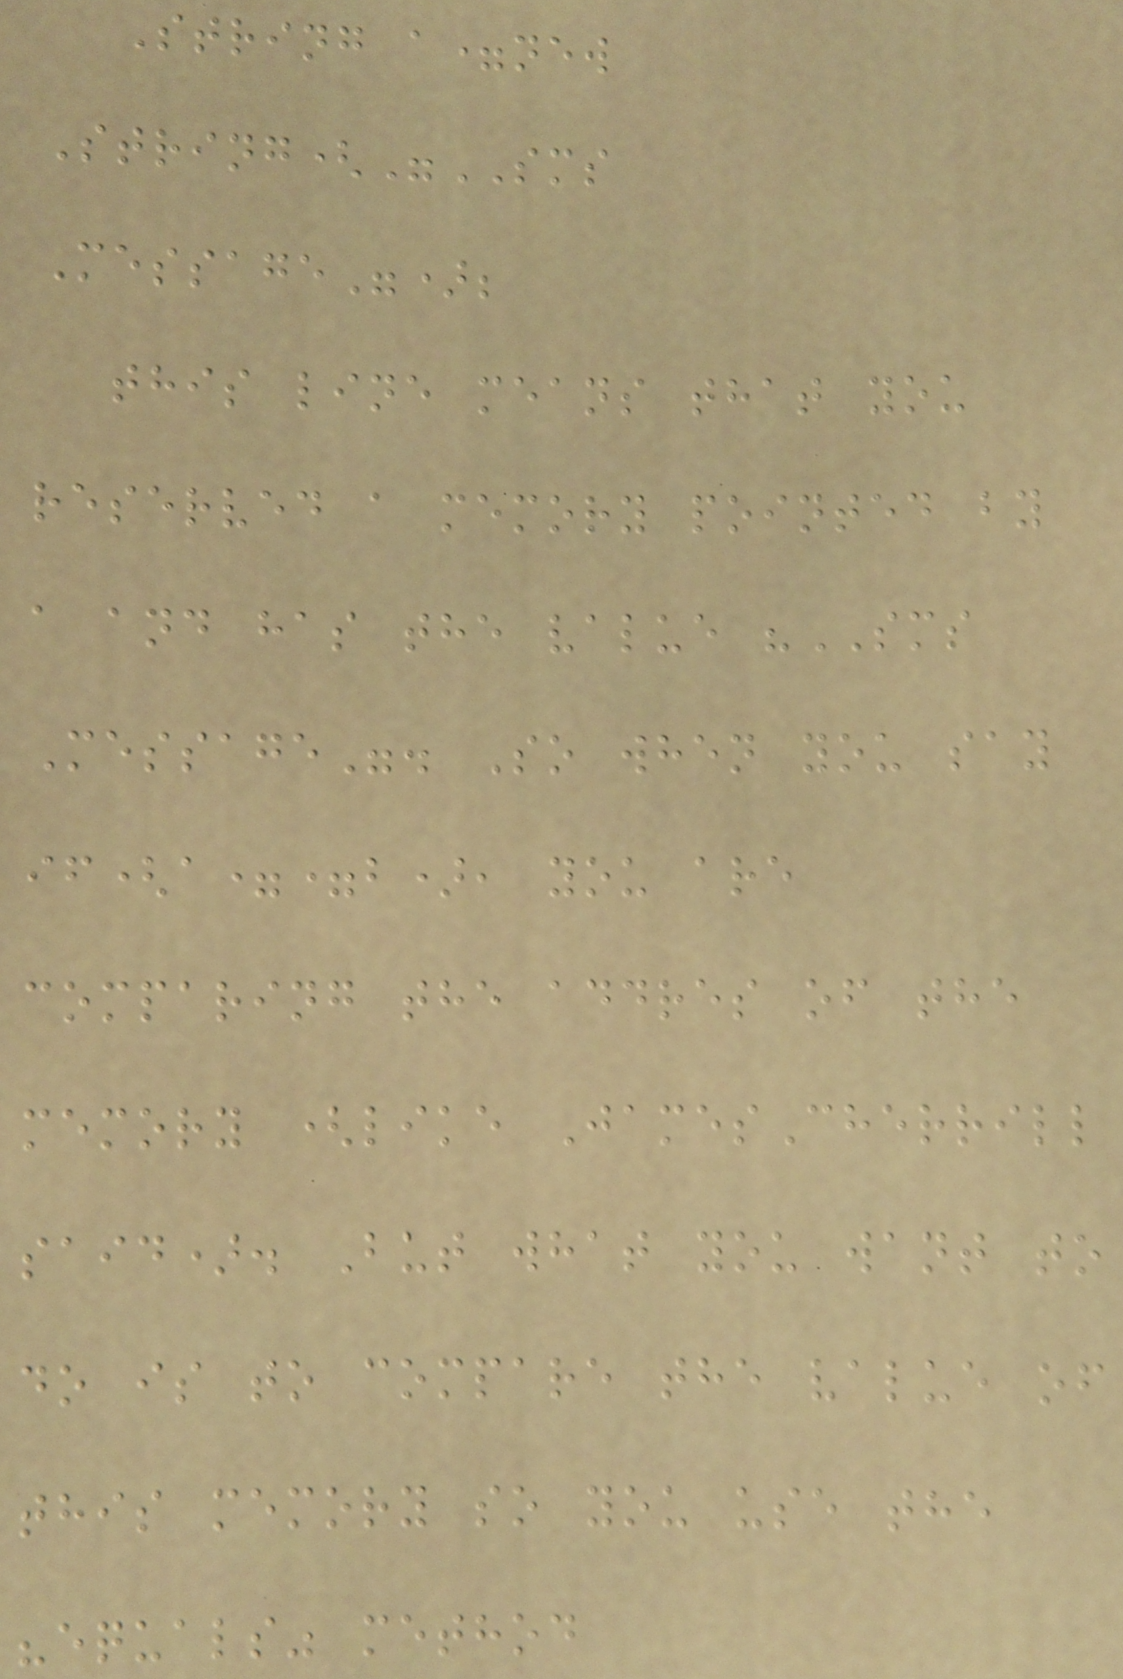String a=new
String("SMS
Message");
this line means that you
reserved a memory pointed by
a and has the value "SMS
Message". So when you say
if(a==b), you are
comparing the addres of the
memory (like JamesCherrill
said). But what you want to
do is to compare the value of
this memory so you use the
"equals" method
